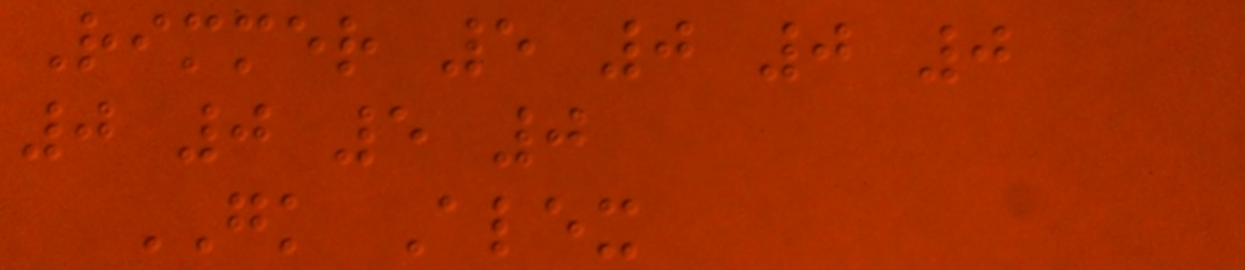Rimmer 5 0 0 0
0 0 5 0
GK Alex
